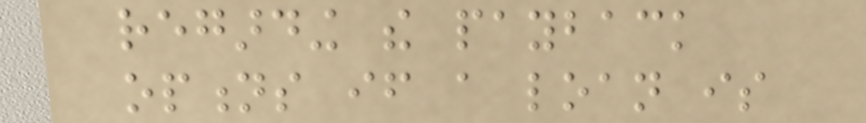regarding the payback
options if a loan is
